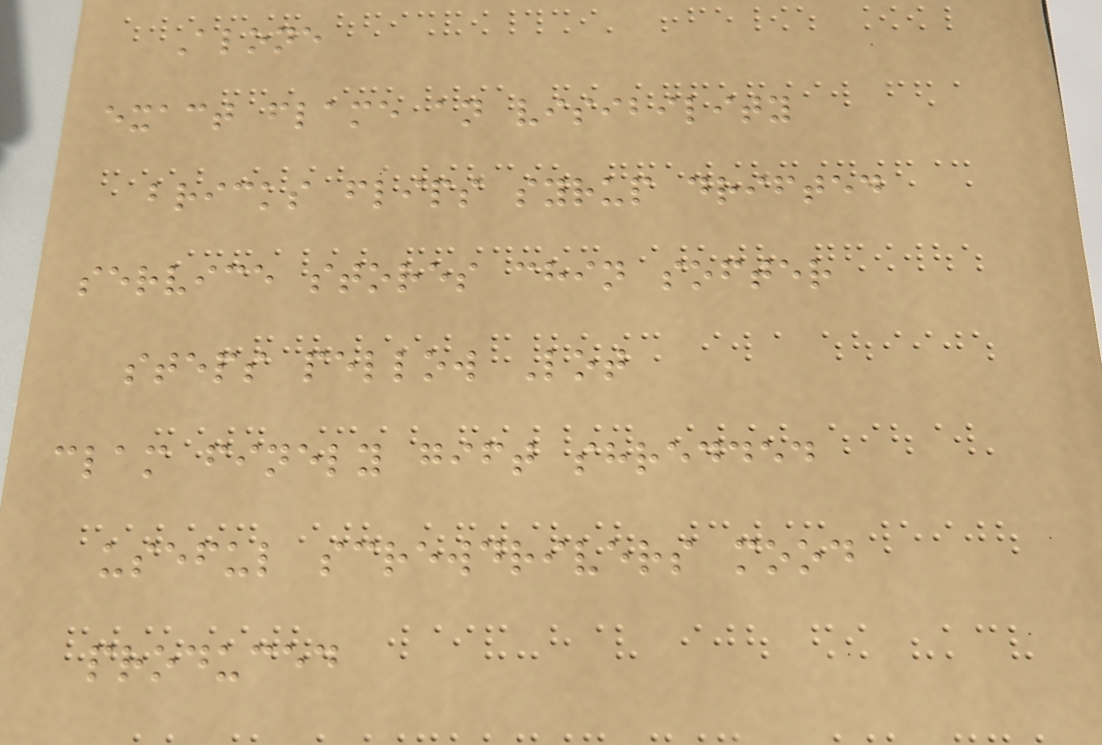Alone
exact flame an visibility
bricks flips syrup drifted
service stores chin softer
steps pellow Lot
clam finely gift shredded
useful screwdrivers mood
produced
